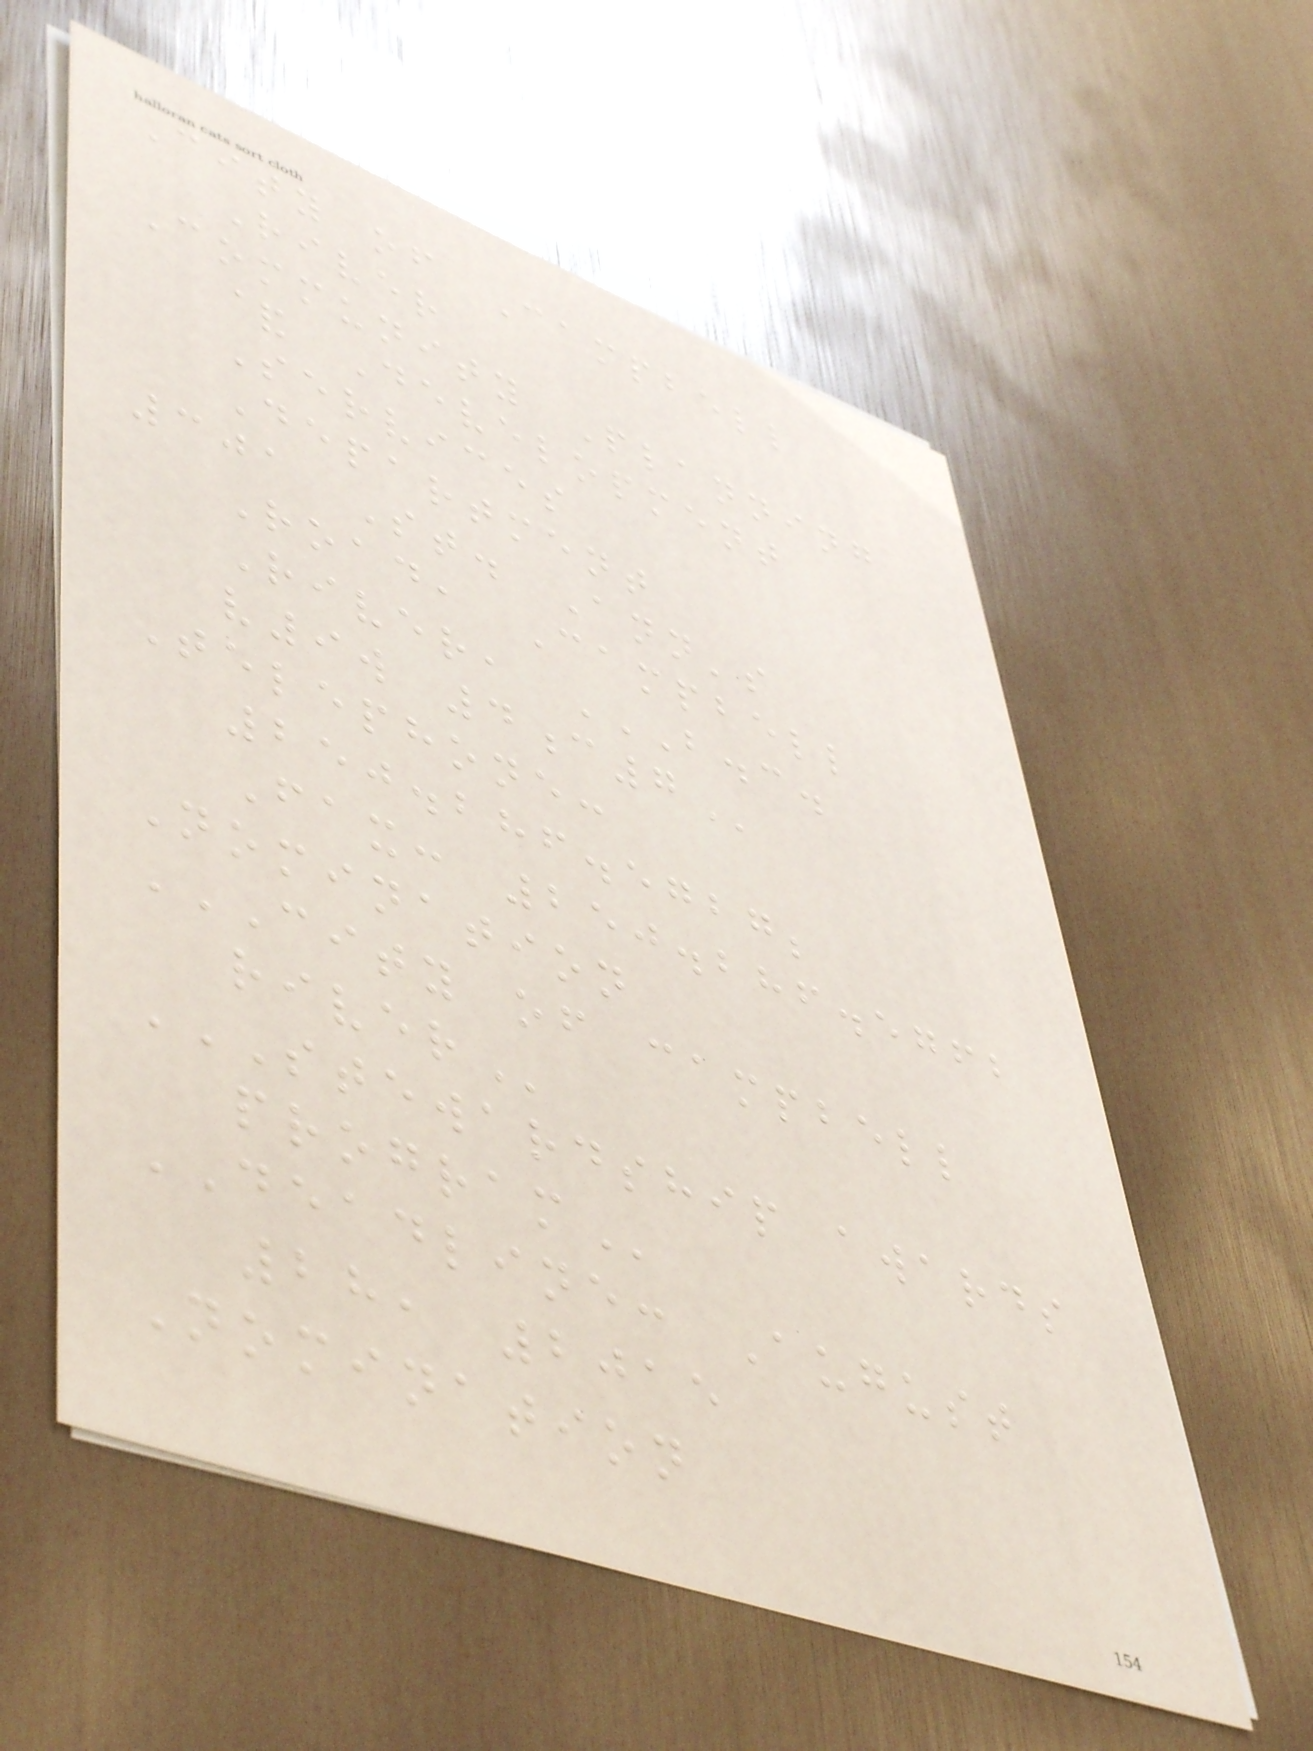City of Campbell
River
Community Planning
& Development
Services
Department
301 St. Ann's
Road, Campbell
River, B.C.
V9W 4C7
Telephone:
250.286.5727;
Fax: 250.286.5762
Nomination
CITY OF CAMPBELL
RIVER
STEWARDSHIP AWARDS
PROGRAM
DEADLINE: August
28, 2015
Nomination
